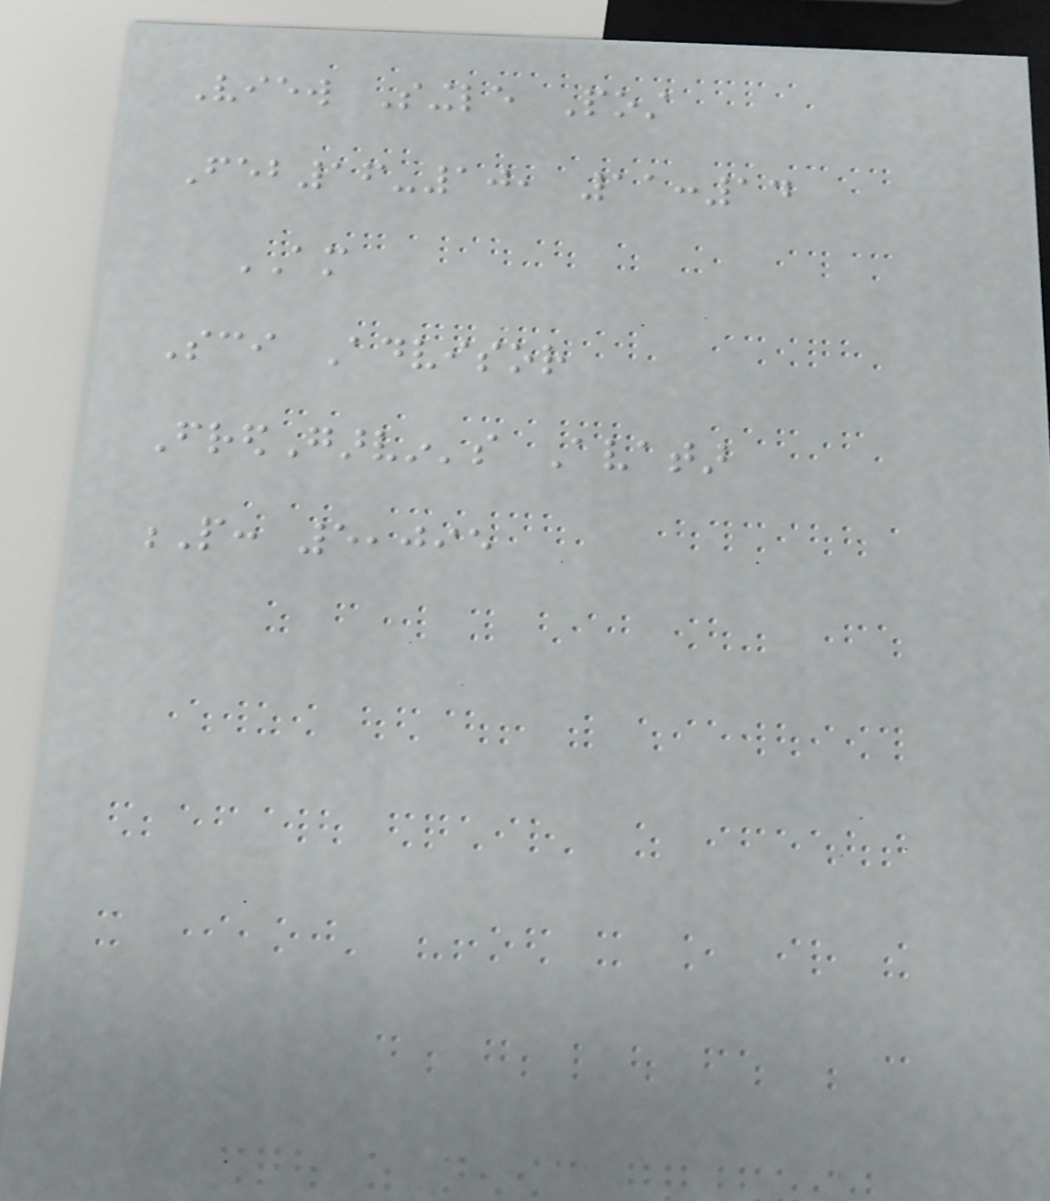View Single Post
Feb16-10, 11:14
AM
Sci Advisor
FredGarvin's Avatar
P: 5,095
